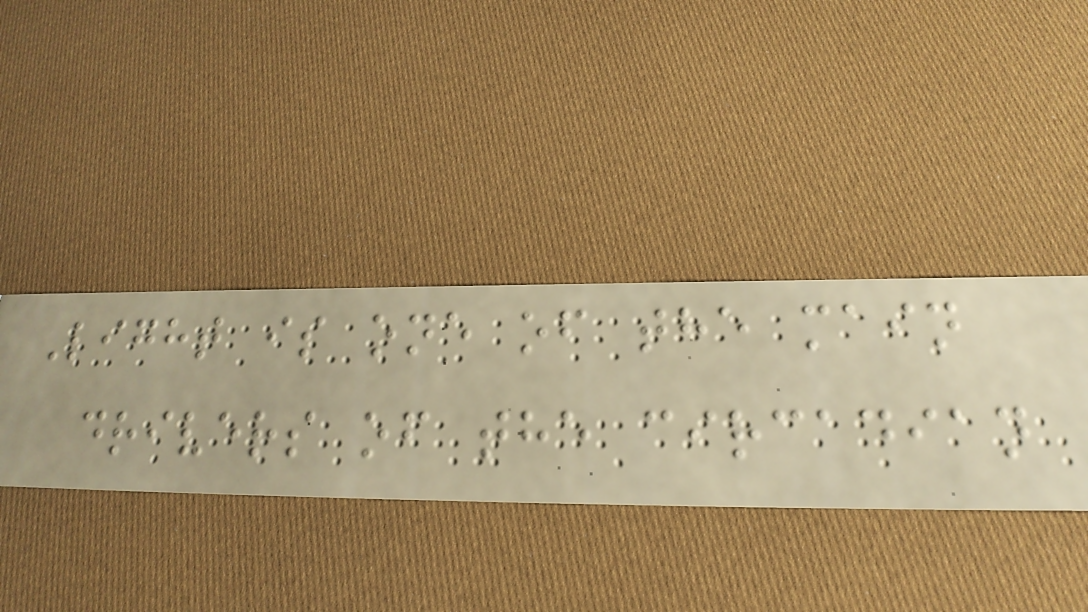Light is one of the main
drivers of the circadian
